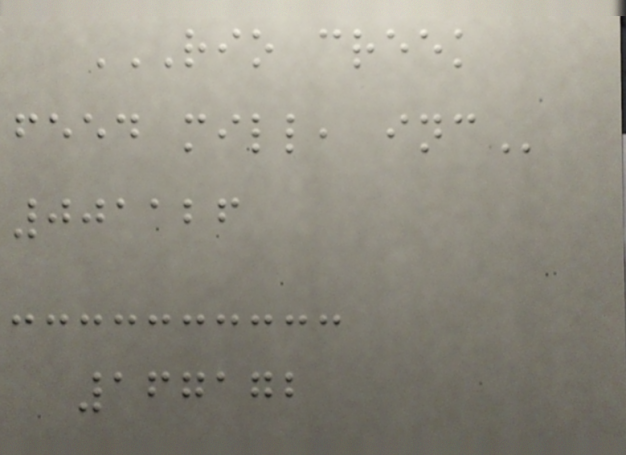RIO CREEK
FEED MILL, INC
001126
167172
